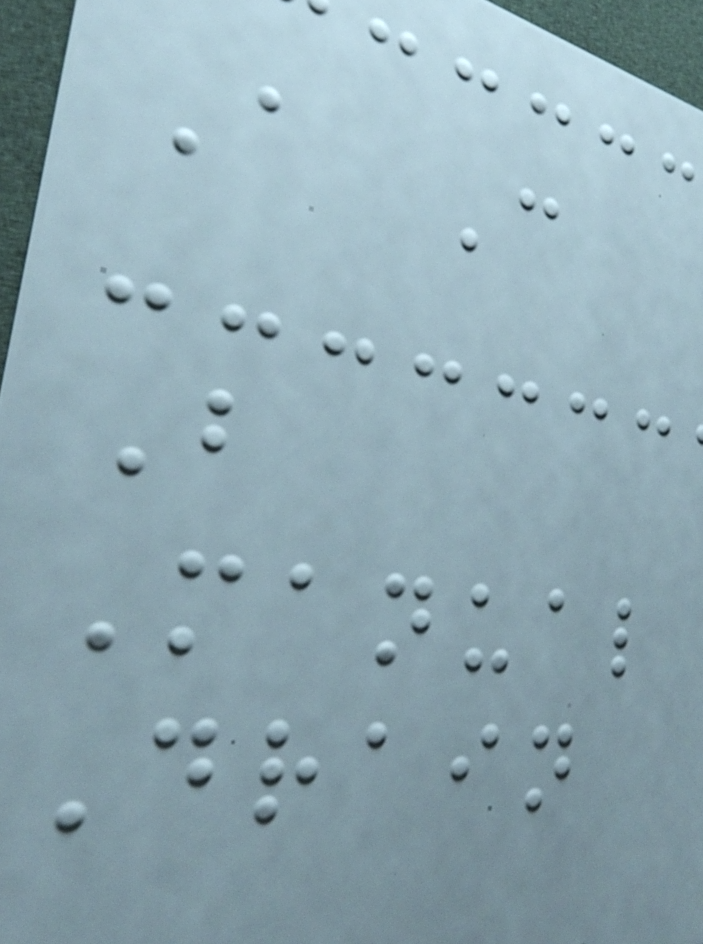A C
B
Manual
Drain
